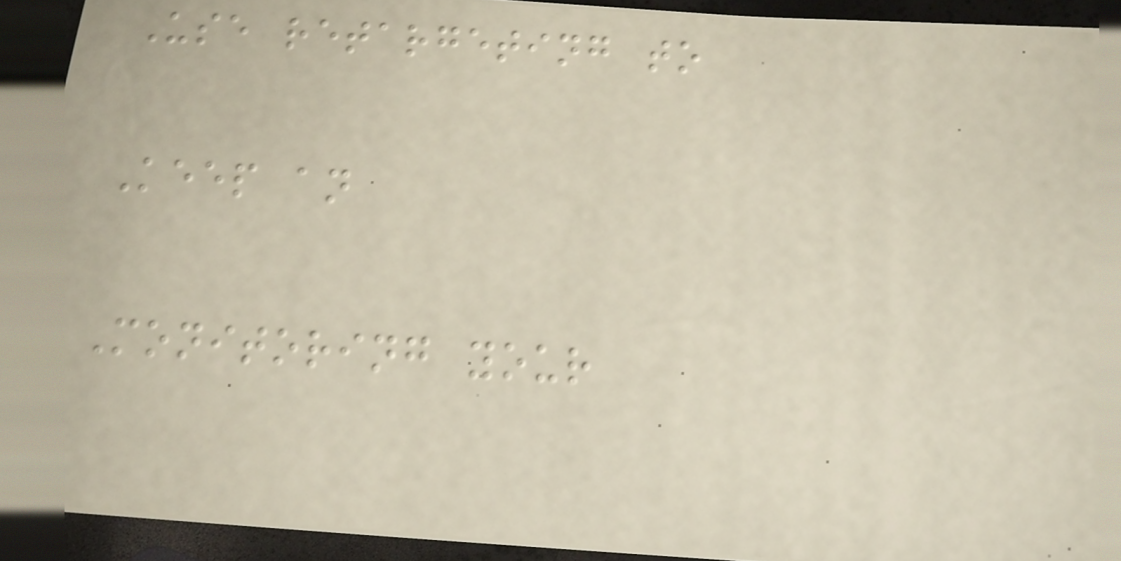Use retargeting to
Keep an
Monitoring your
